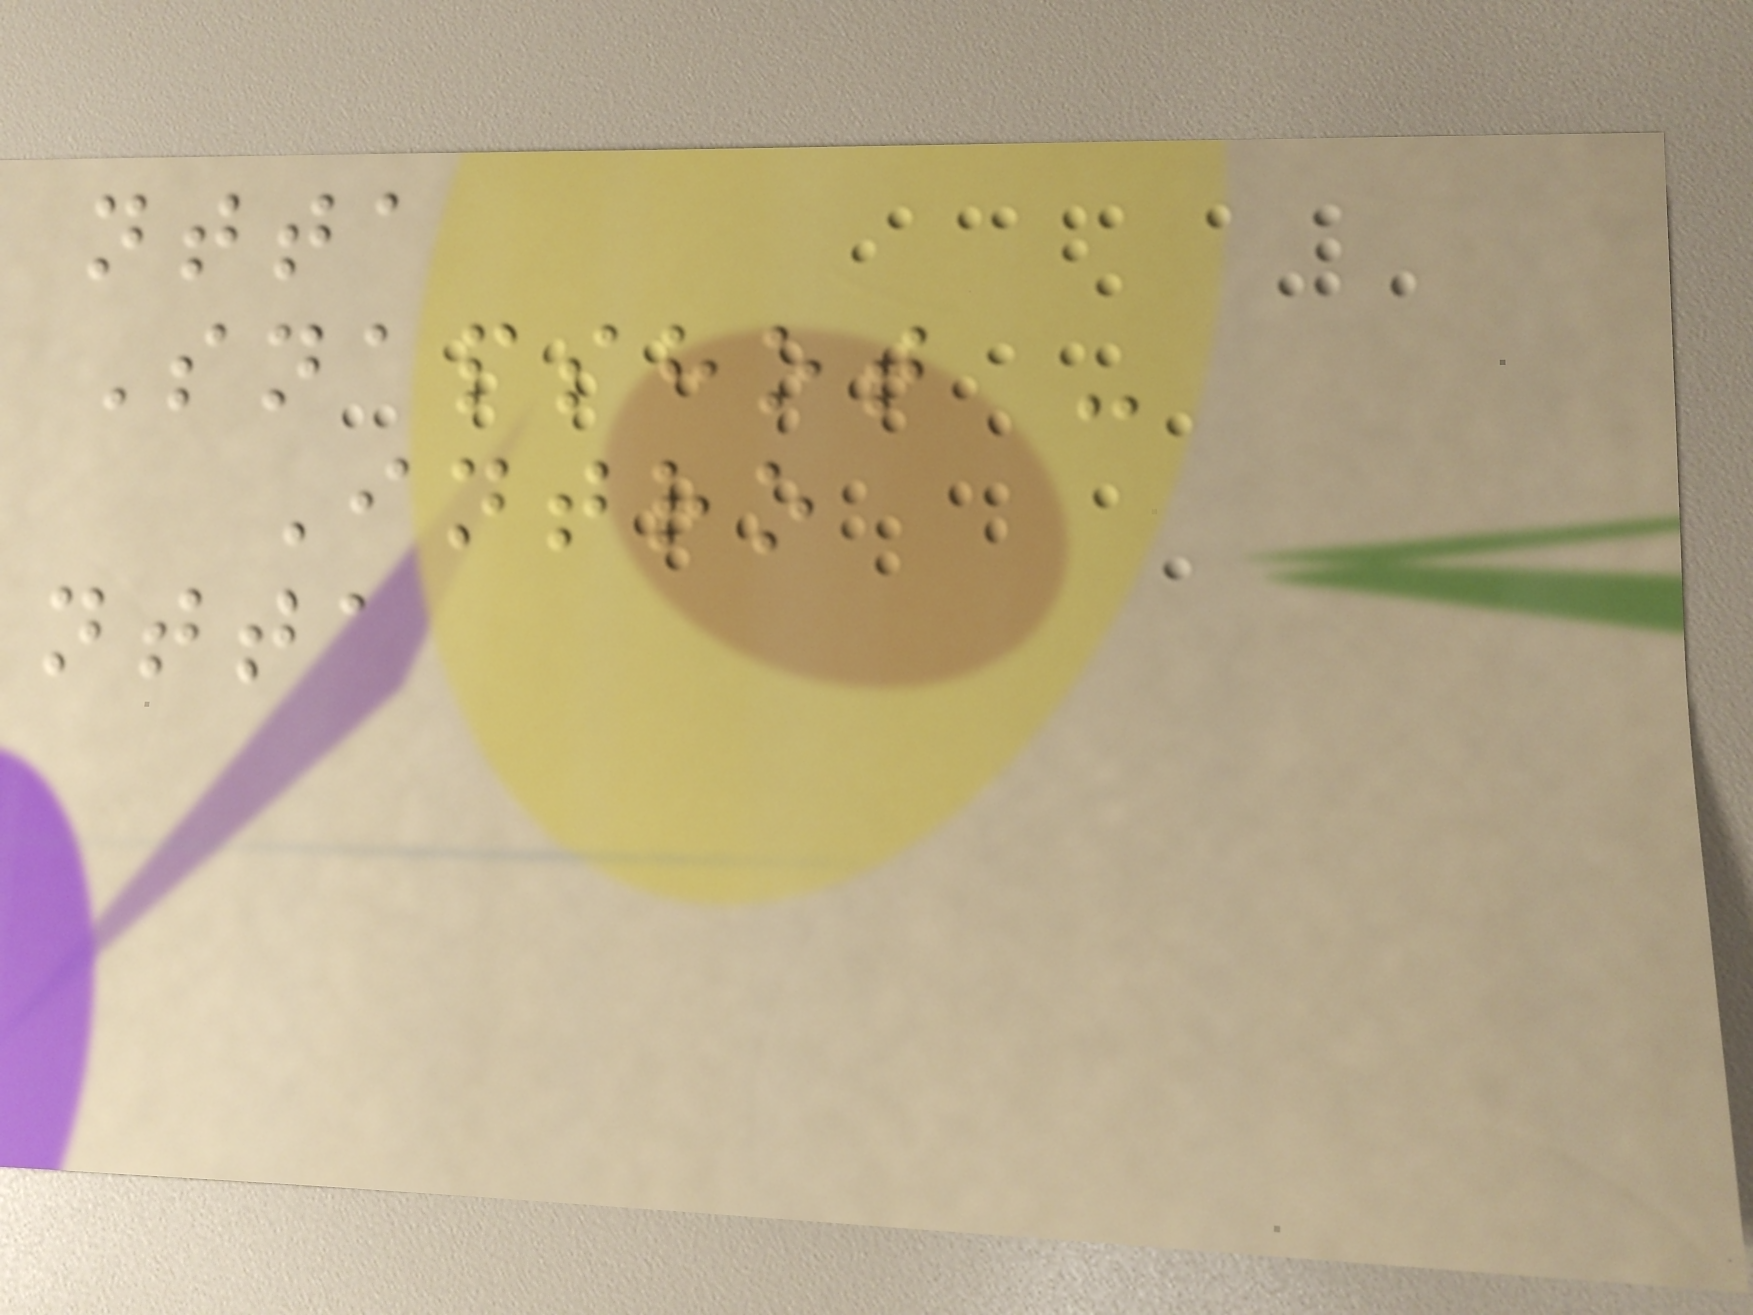ntta
Snapshot -
Intro
ntta
